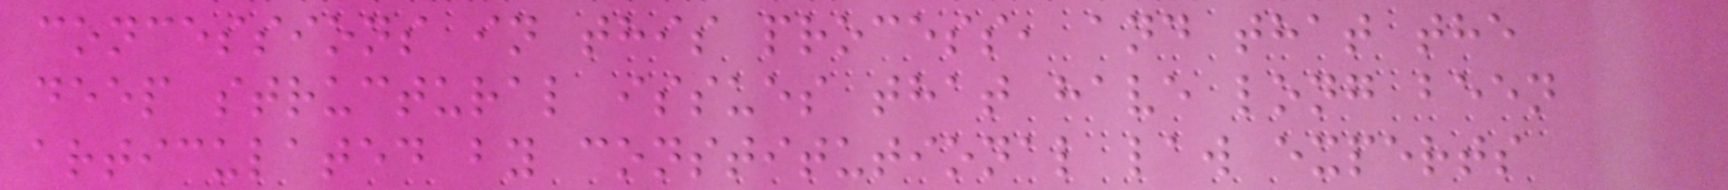concessions in this process, and that the
deep structural issues that have long been
articulated by constitutional law experts
